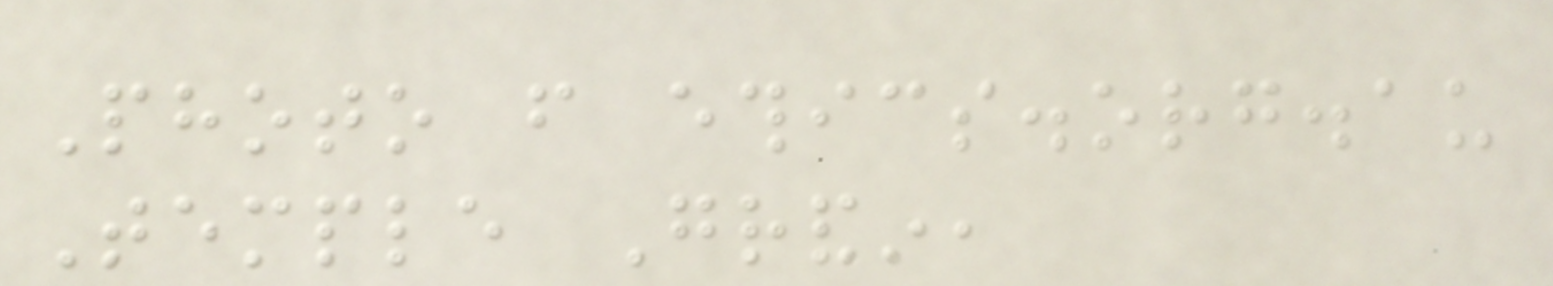Photo from ethics.org.au
Temple Grandin,
